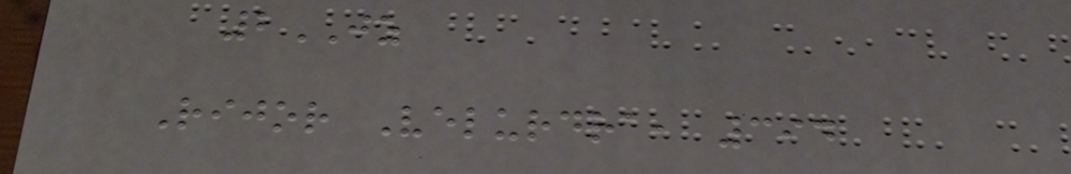2JZ
Rijor Velurdra, 394
